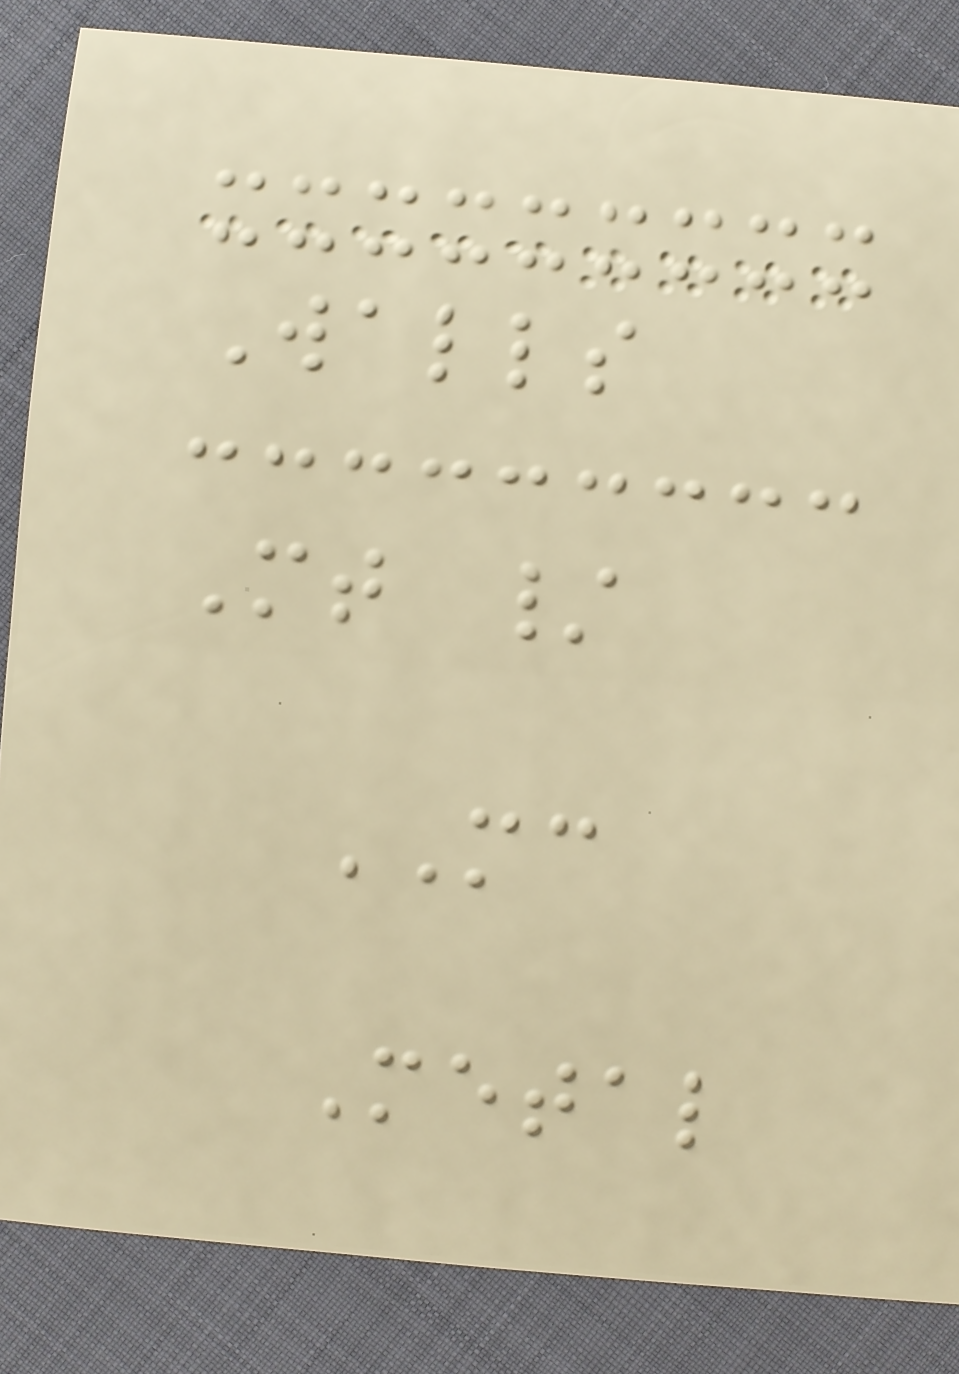Walls
Mt /
MC
Metal
